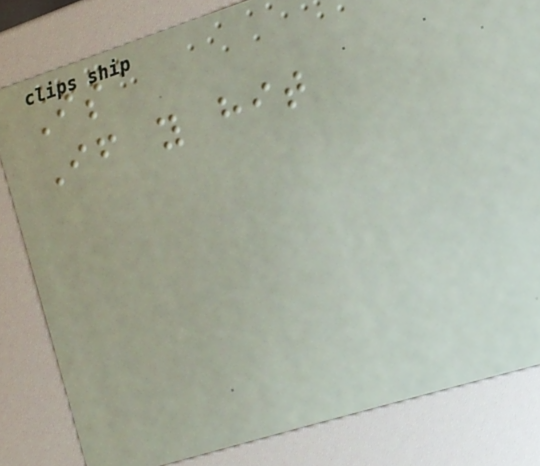Is
If you hit
